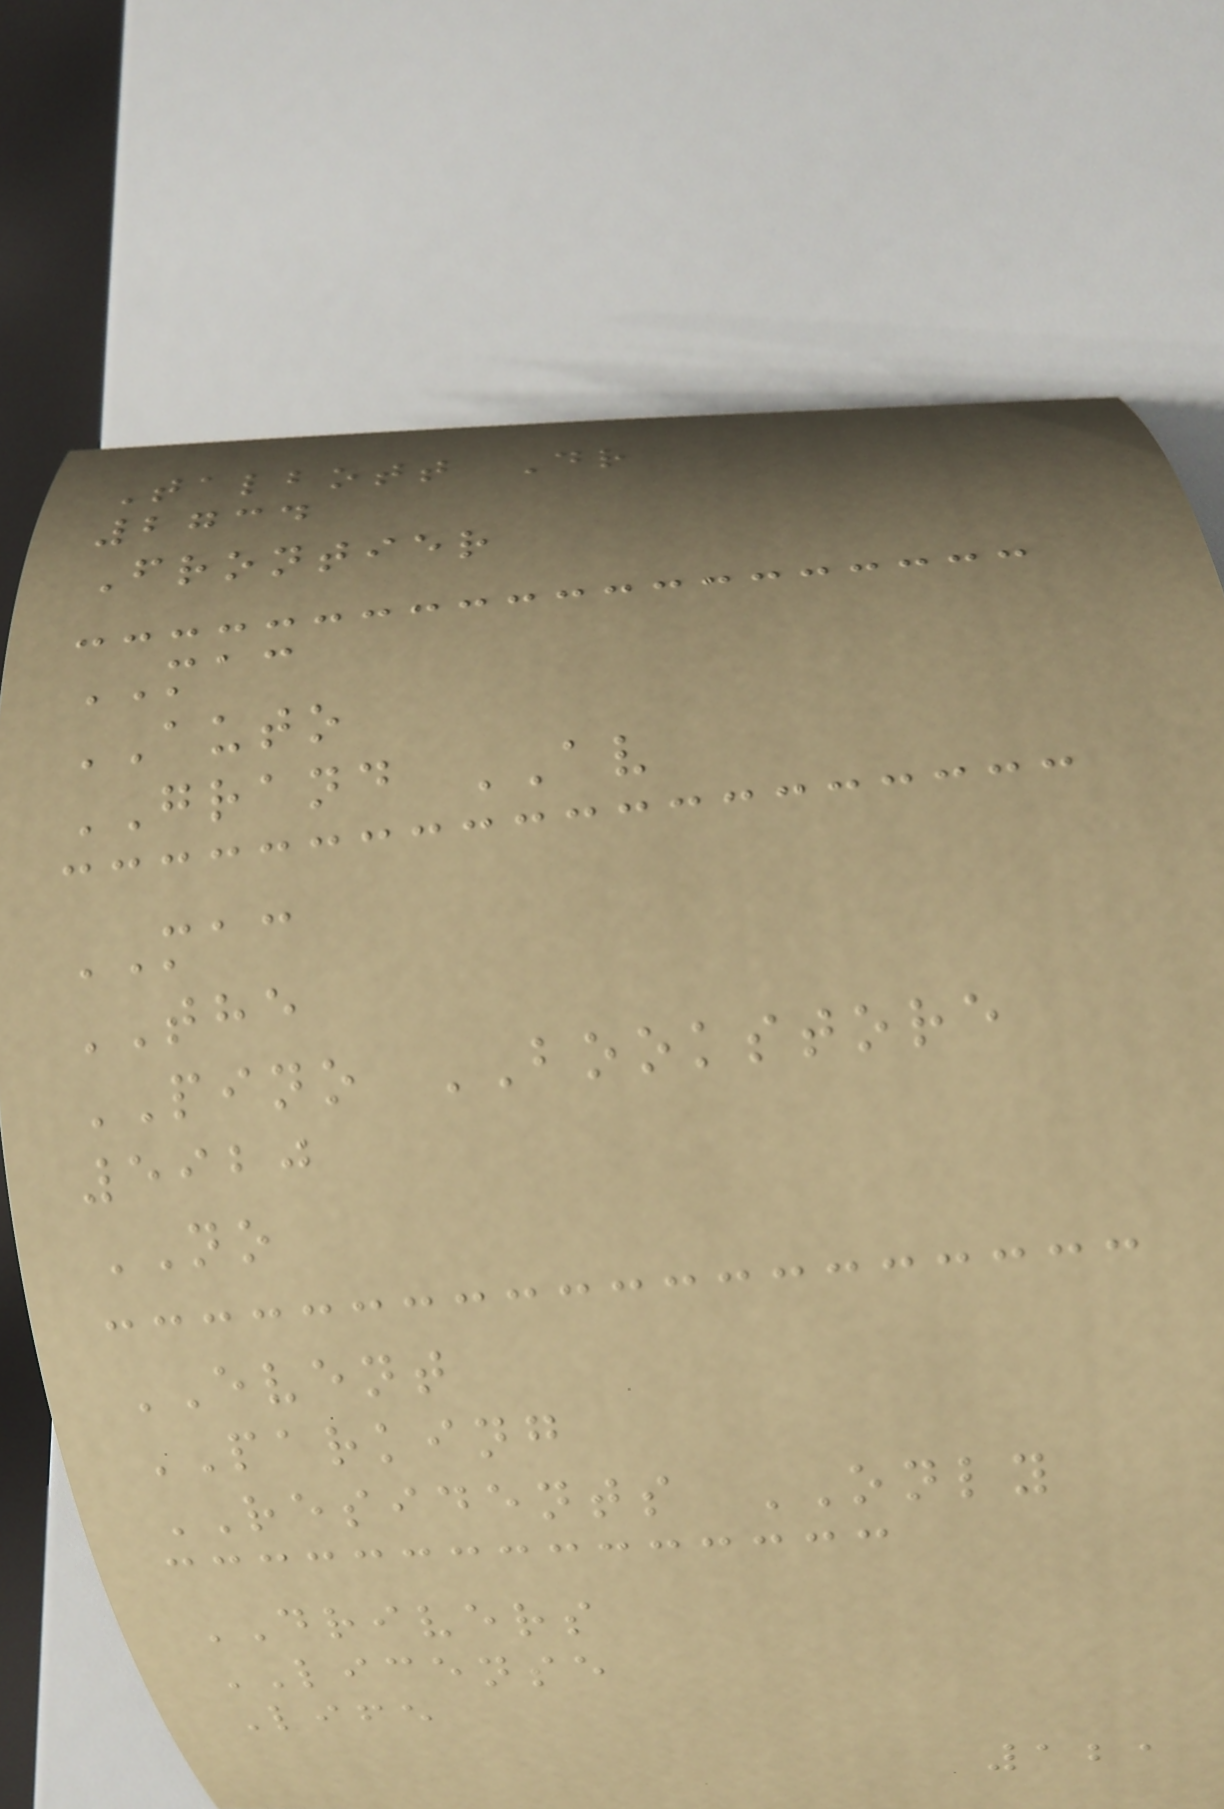Talbott Dr
2734
Frontier
MAC
AUTO
GRAND AV
MAC
THE
PINO BOOKSTORE
5920
NO
EVENT
PARKING
RESIDENTS ONLY
DRIVERS
LICENSE
Life
121
